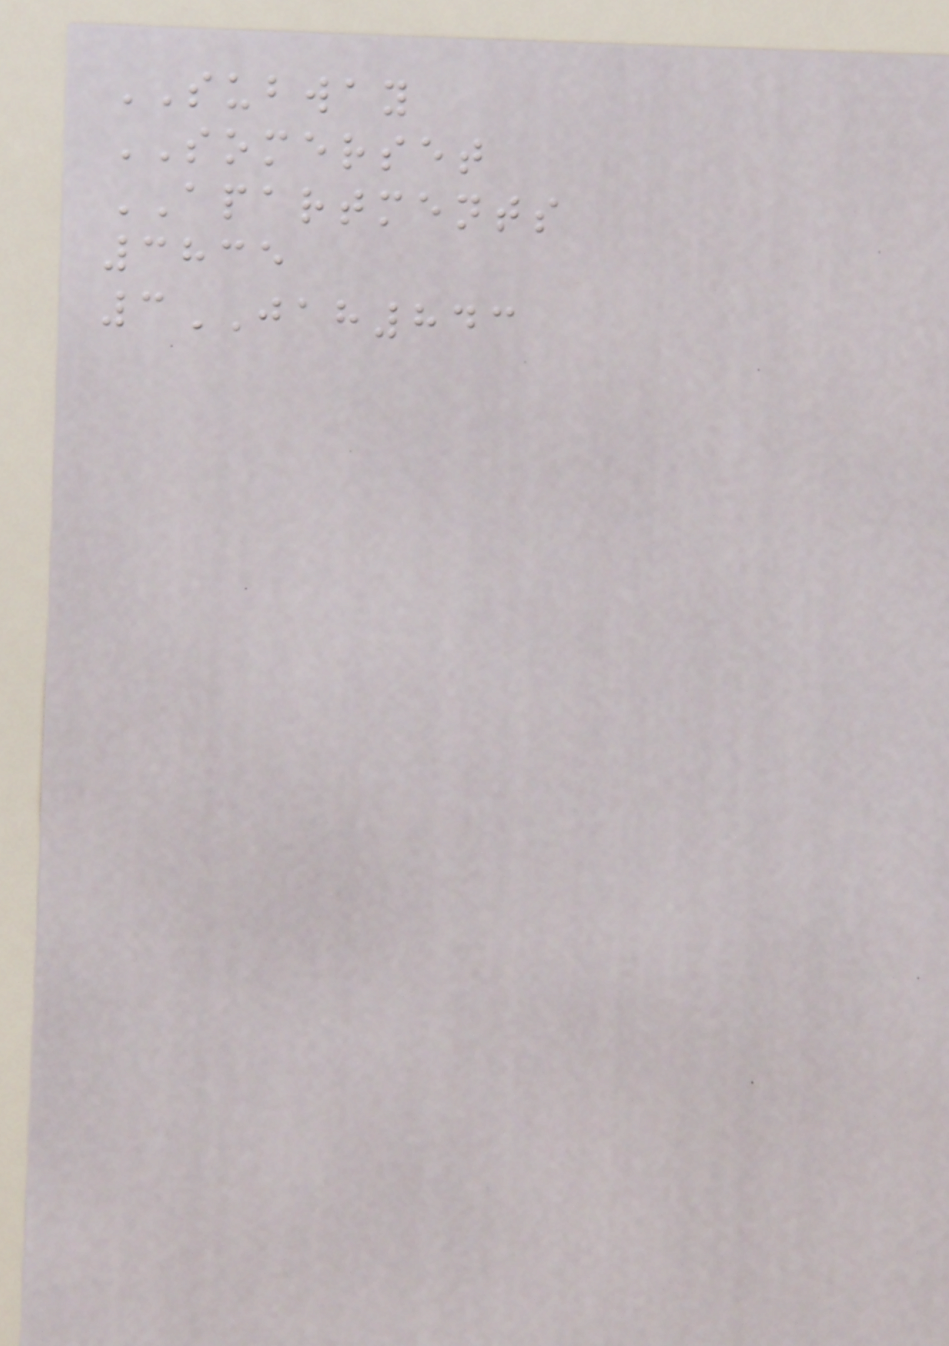SUBWAY
SOMERSET
APARTMENTS
3835
3JAH843
